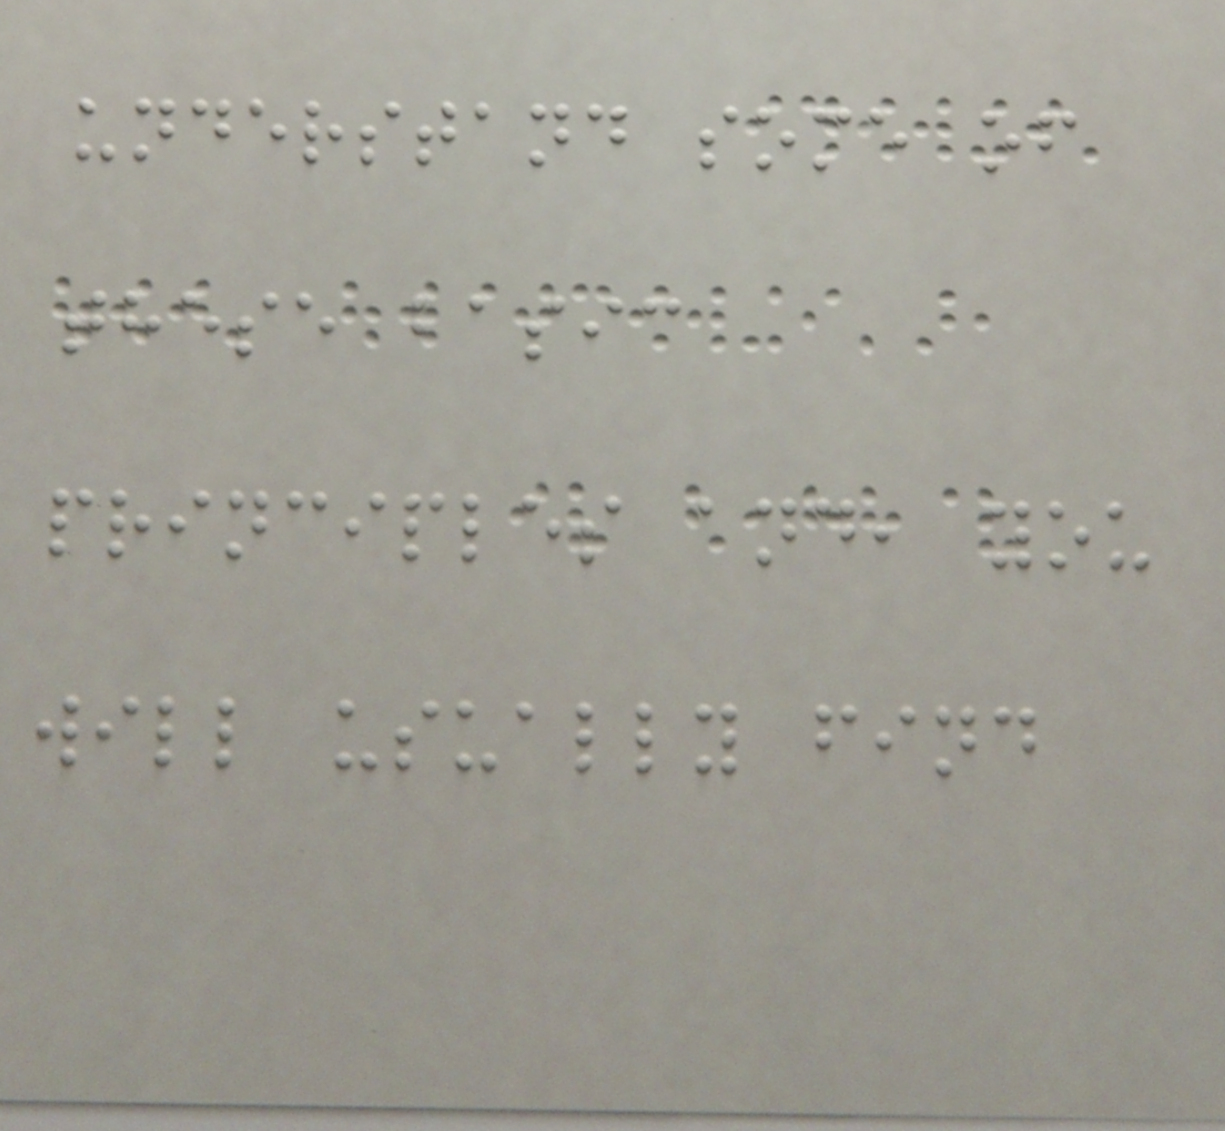understand some of
these basic
principles and, you
will usually find
